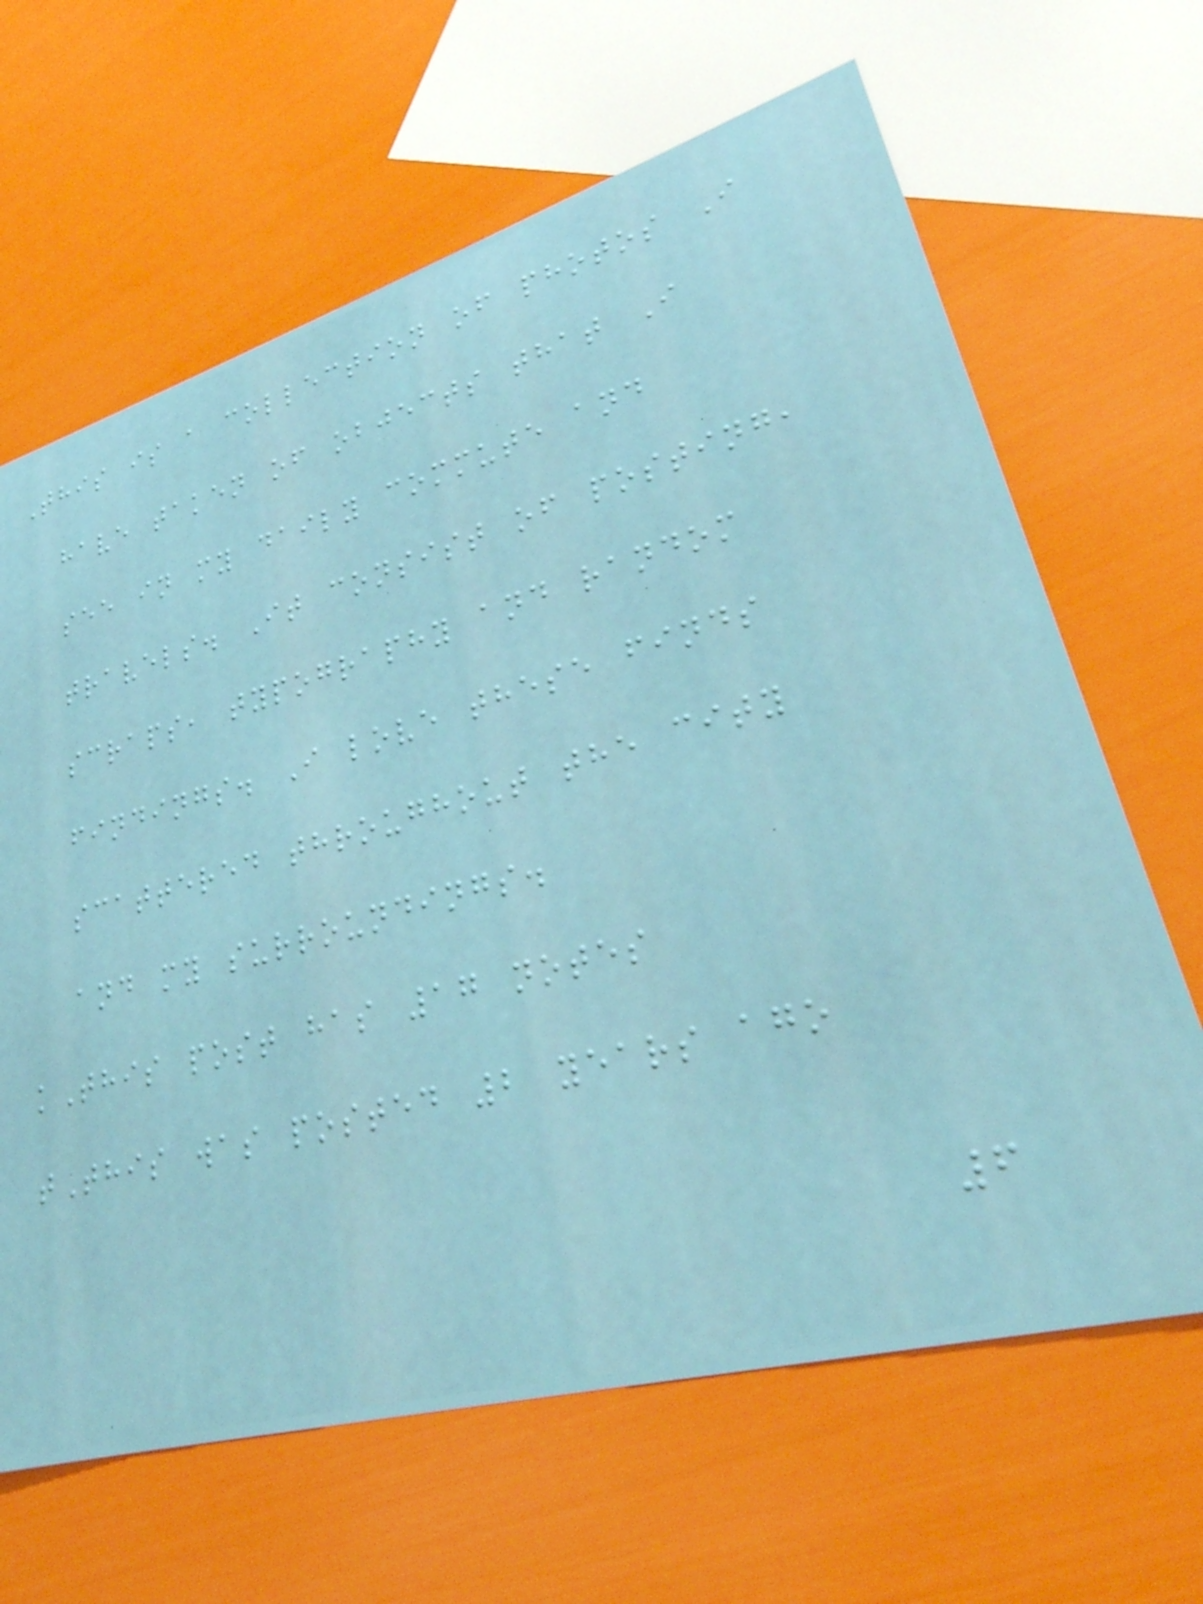This is a collection of photos I
have taken of objects that I
see in my daily commute and
travels. It consist of posting,
scraps, typography and random
findings. I love these finds
scattered throughout the city
and my surroundings.
kThis post has 17 notes
tThis was posted 2 years ago
6
